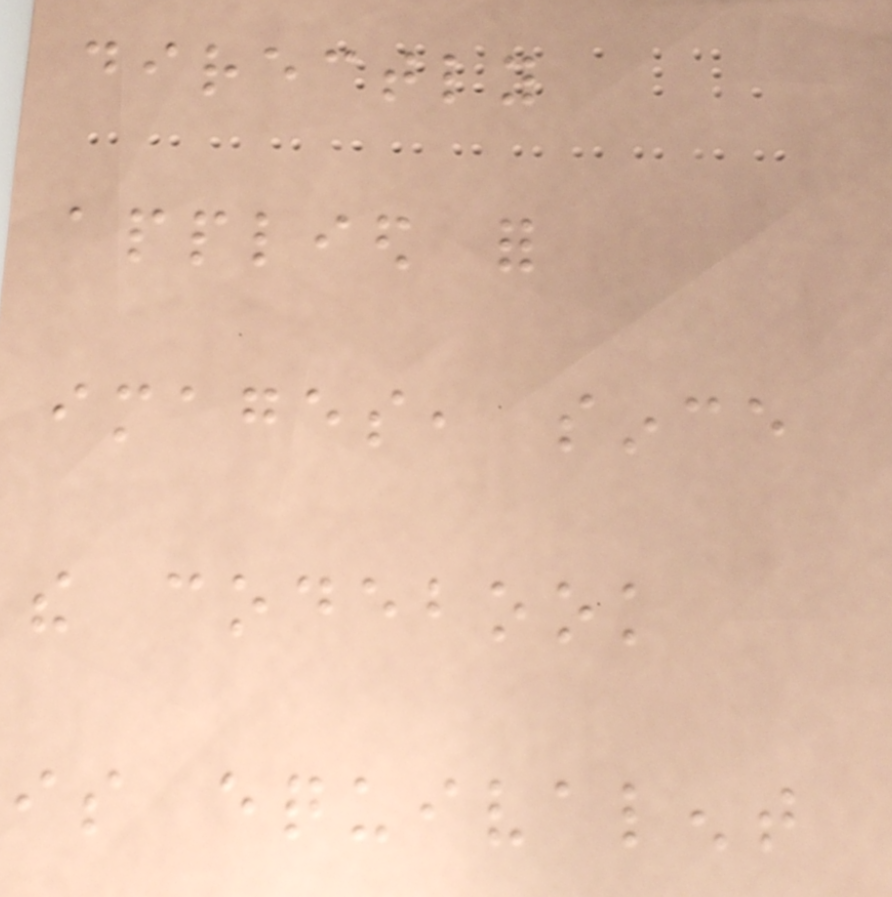directly
applied for
images, since
the codebook
is equivalent
